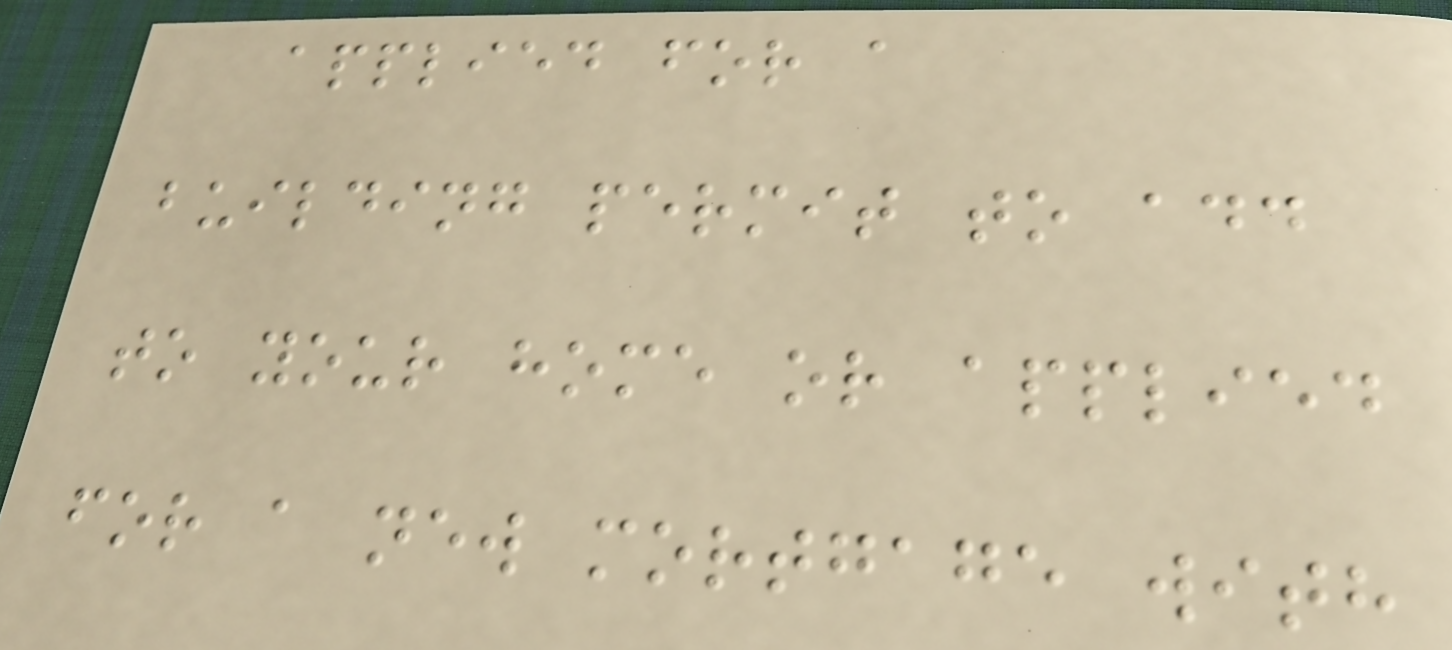applied for a
building permit to add
to your home or applied
for a new mortgage with
